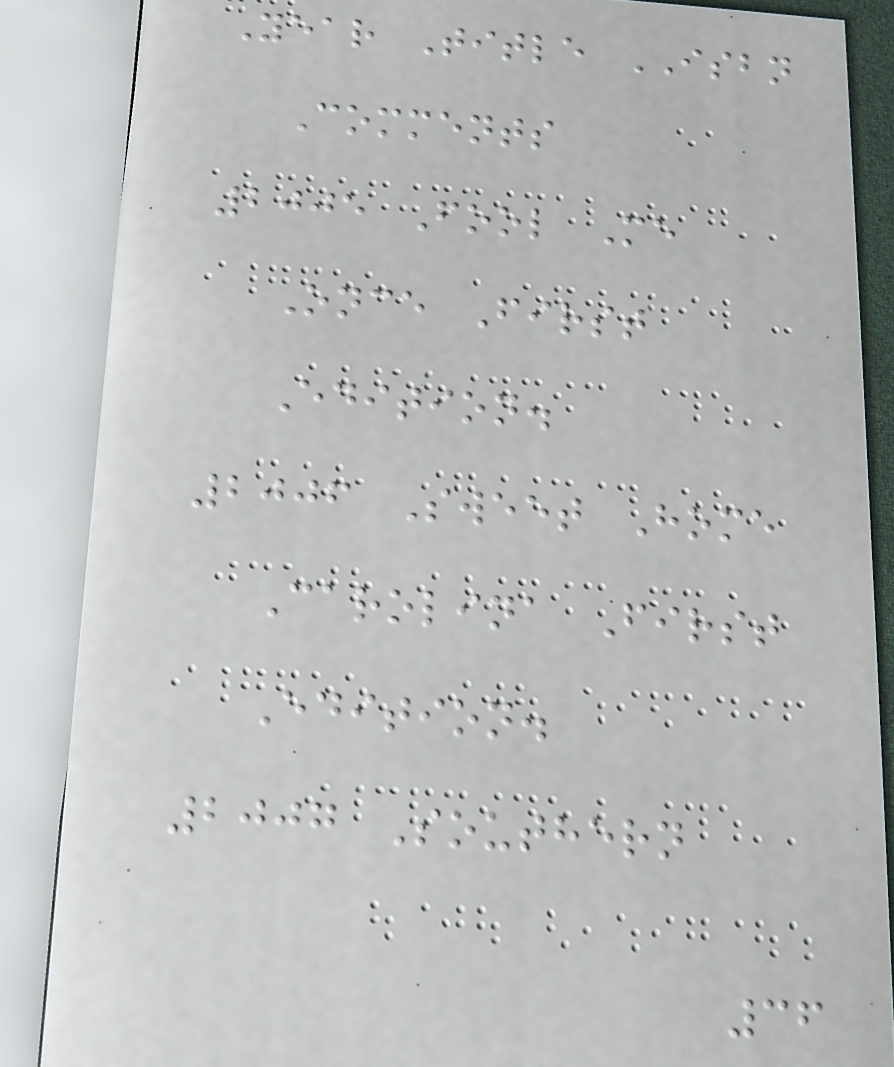Year Title ISBN
Comments
2005 Fool Me
Once First
Edition.
2006 Sweet Home
Carolina First
Edition.
2007 Southern
36
